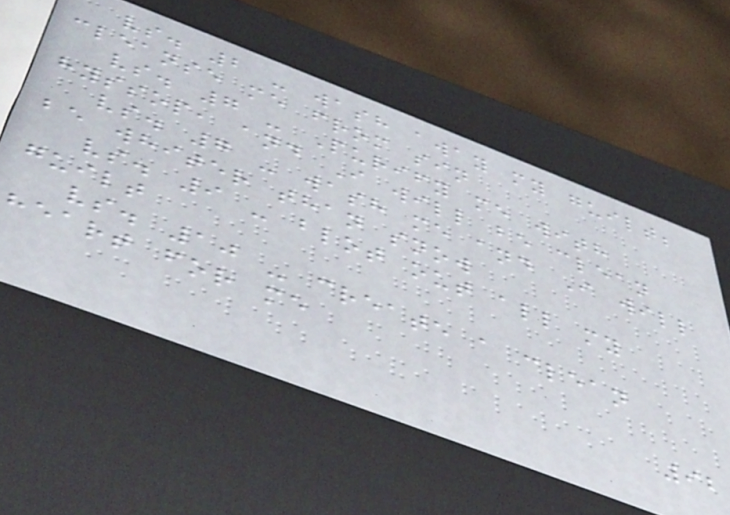vs. 2 - wash away my guilt;
cleanse me from sin
vs. 7 - Purify me with
hyssop, and I will be clean
vs. 7 - wash me and I will
be whiter than snow
vs. 9 - blot out all my
guilt
vs. 10 - create a clean
heart for me
92
